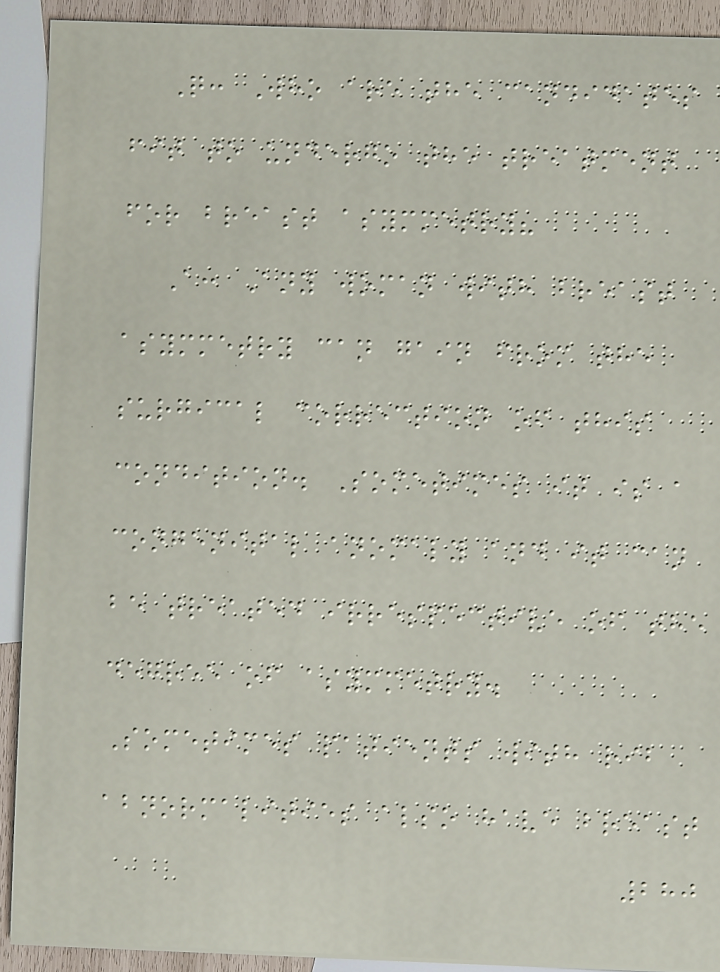Q: Who are the candidates
fit to undergo the treatment
for breast asymmetry?
A: Any woman with breast
asymmetry can gain from the
surgical correction of this
condition. Sometimes it is a
congenital anomaly and it can
be treated irrespective of the
degree of asymmetry.
Sometimes patients with rib
abnormalities also have breast
280
